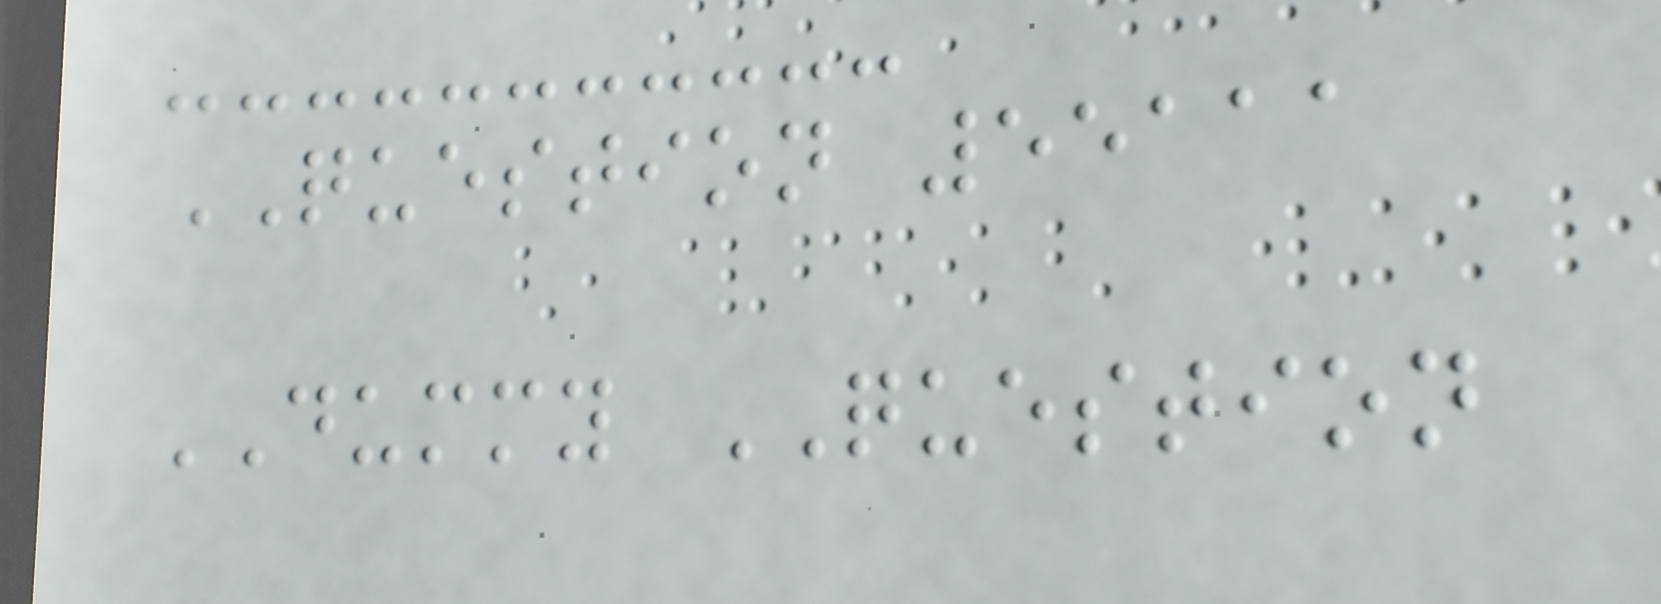QUESTION 55111
DUMMY QUESTION
